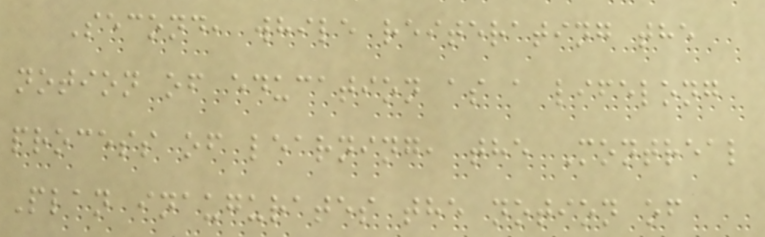Second, while reiterating the
notion of education as a lifelong
process of learning, the Montreal
Plan inaugurates the notion of
